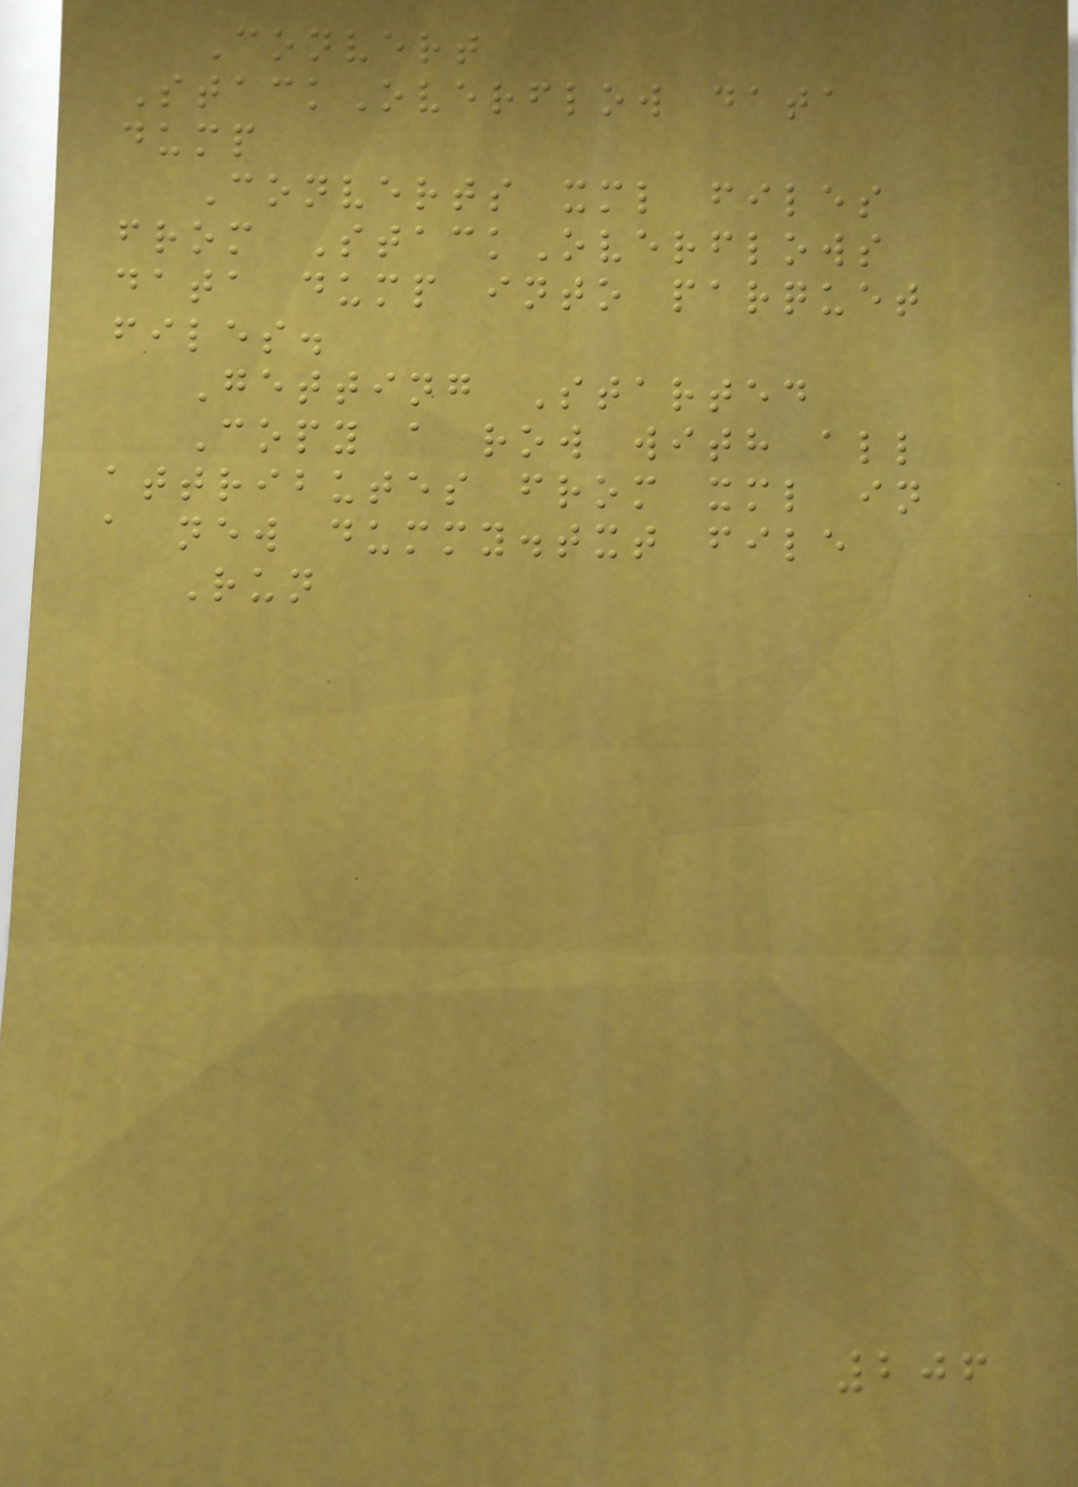Convert
StackOverflow data
dump
Converts xml files
from StackOverflows
data dump into parquet
files.
Getting Started
Copy a row with all
attributes from xml in
a new dummy.txt file
Run
206
